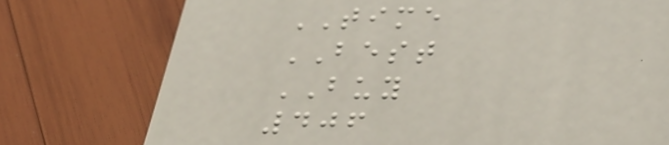TIME
BEST
BUY
406
